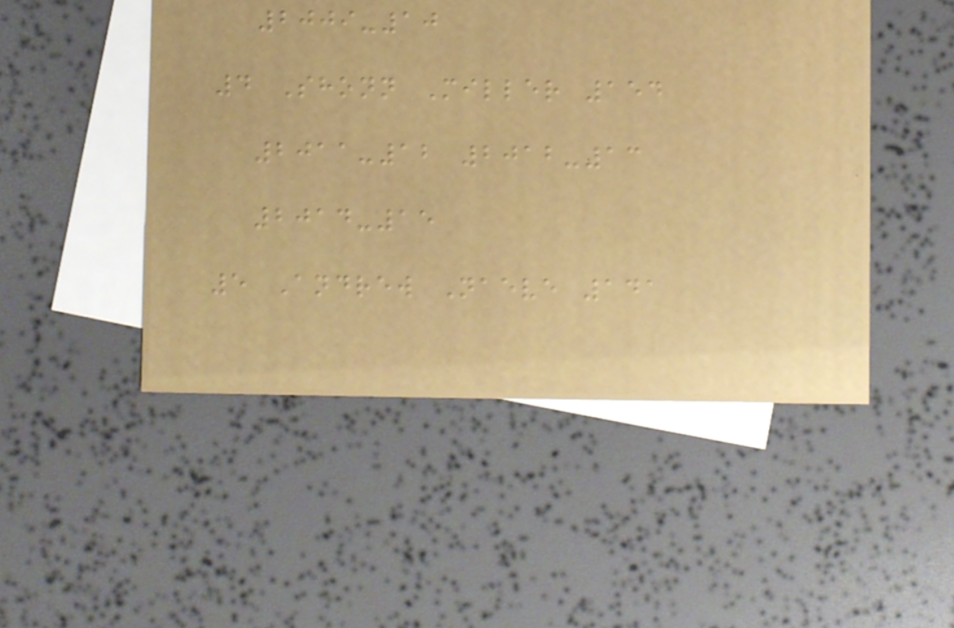2009-10
4 Shonn Miller 154
2011-12 2012-13
2014-15
5 Andrew Naeve 141
